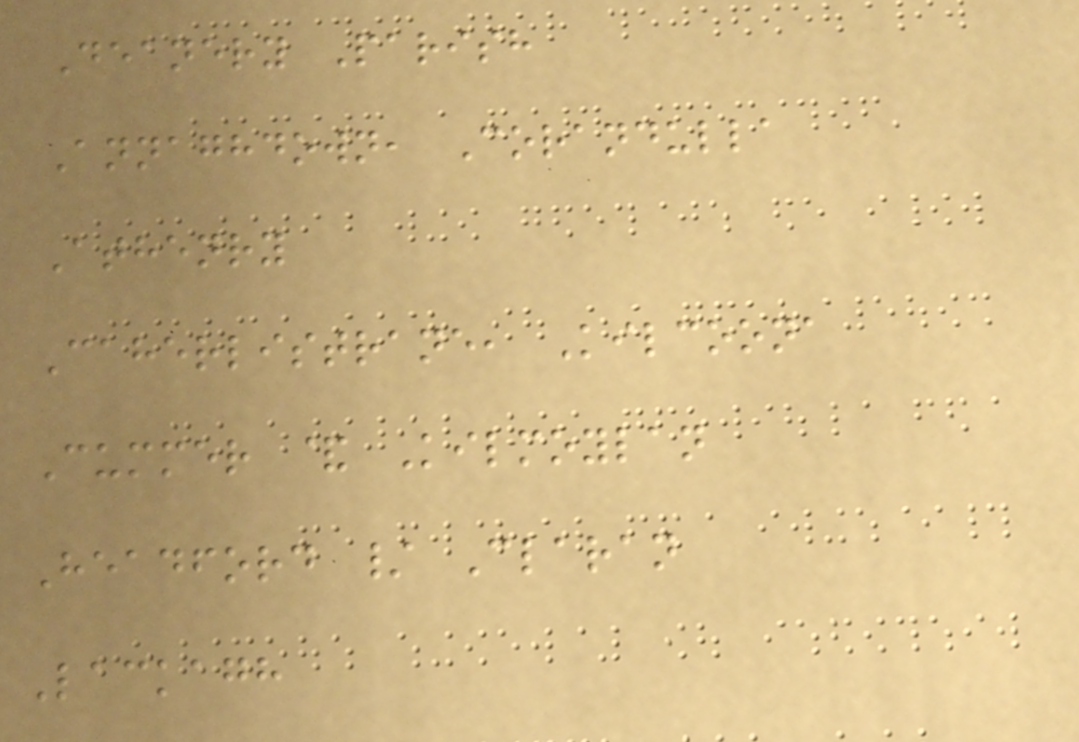Deanery Parish
Annaghdown, Corandulla
Athenry
Caherlistrane, Kilcoona
Cummer & Kilmoylan
Headford / Claran
Lackagh
